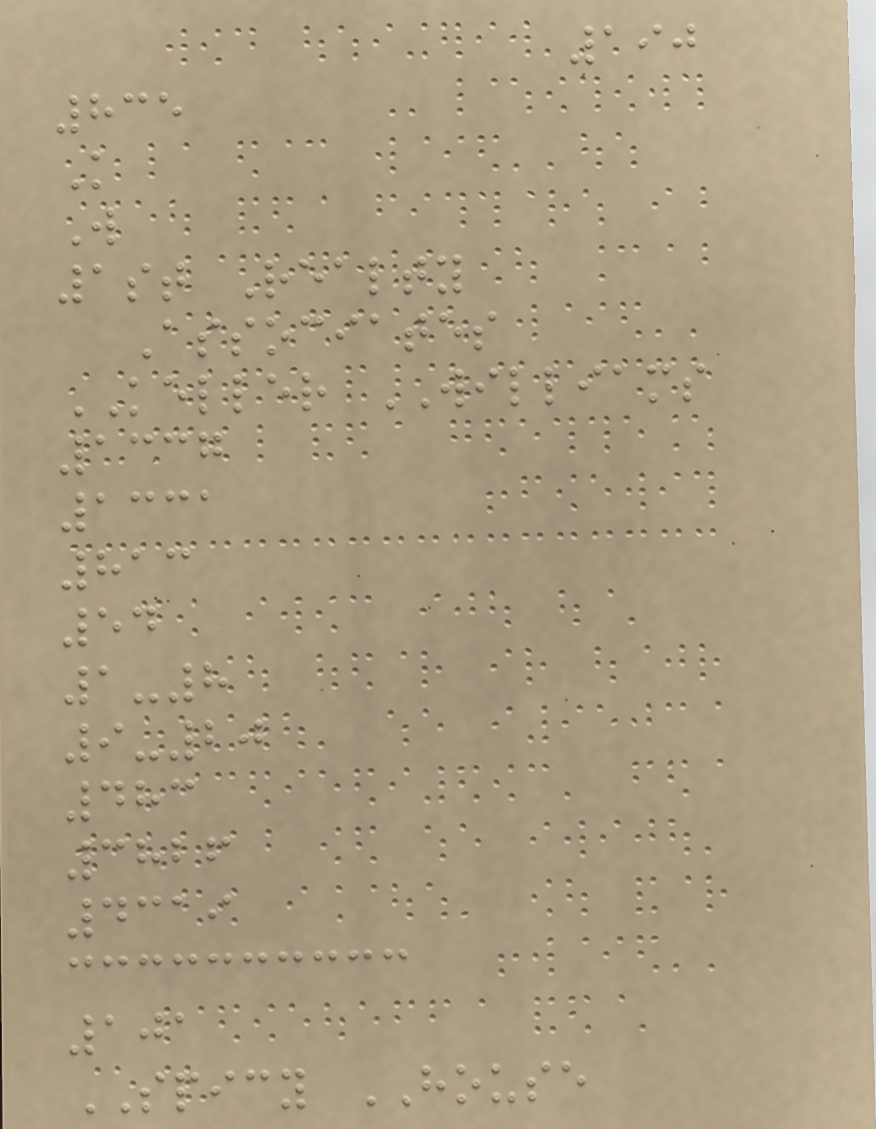190
835
K
W
1st Realty
Associates
KELLER WILLIAMS
1337
1331
813
54
1-8
9-20
483
3826
4319
101
SPICY HOUSE
